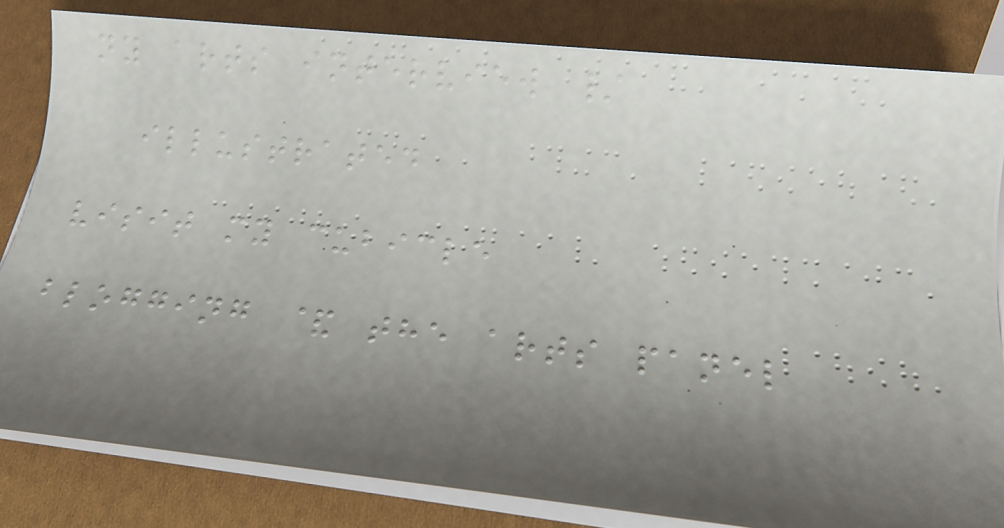ny arts interview /
illustrated
visit my cubicle
blogging & the arts panel
